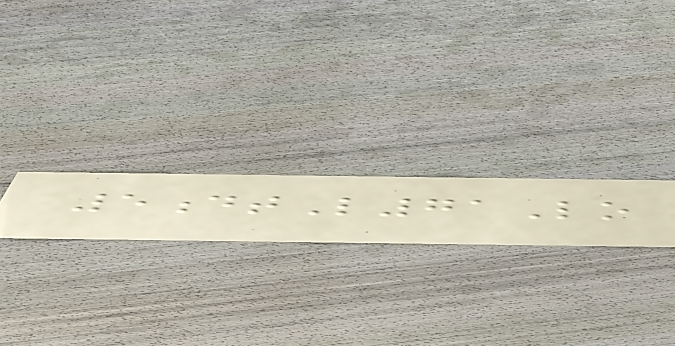5dtL71Lo
